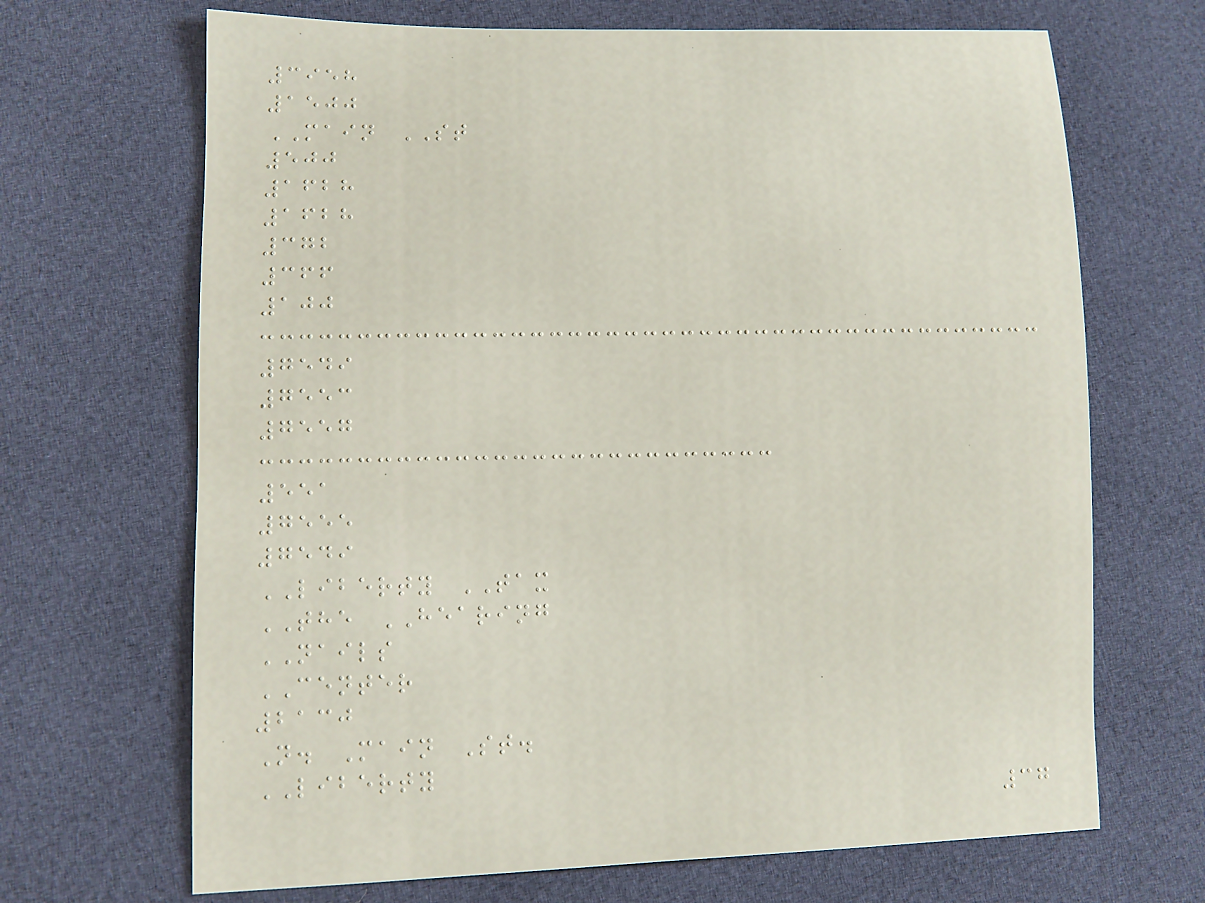3958
1500
MAIN ST
500
1628
1628
372
366
100
7549
7553
7557
551
7555
7549
LIBERTY TAX
THE HEARING
NAILS
CENTER
2130
N. Main St.
LIBERTY
37
